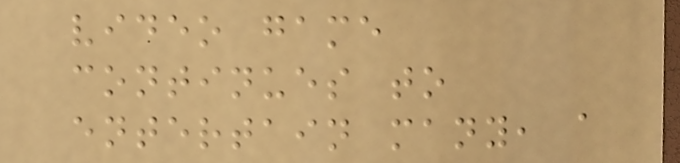video game
continues to
entertain many, a
